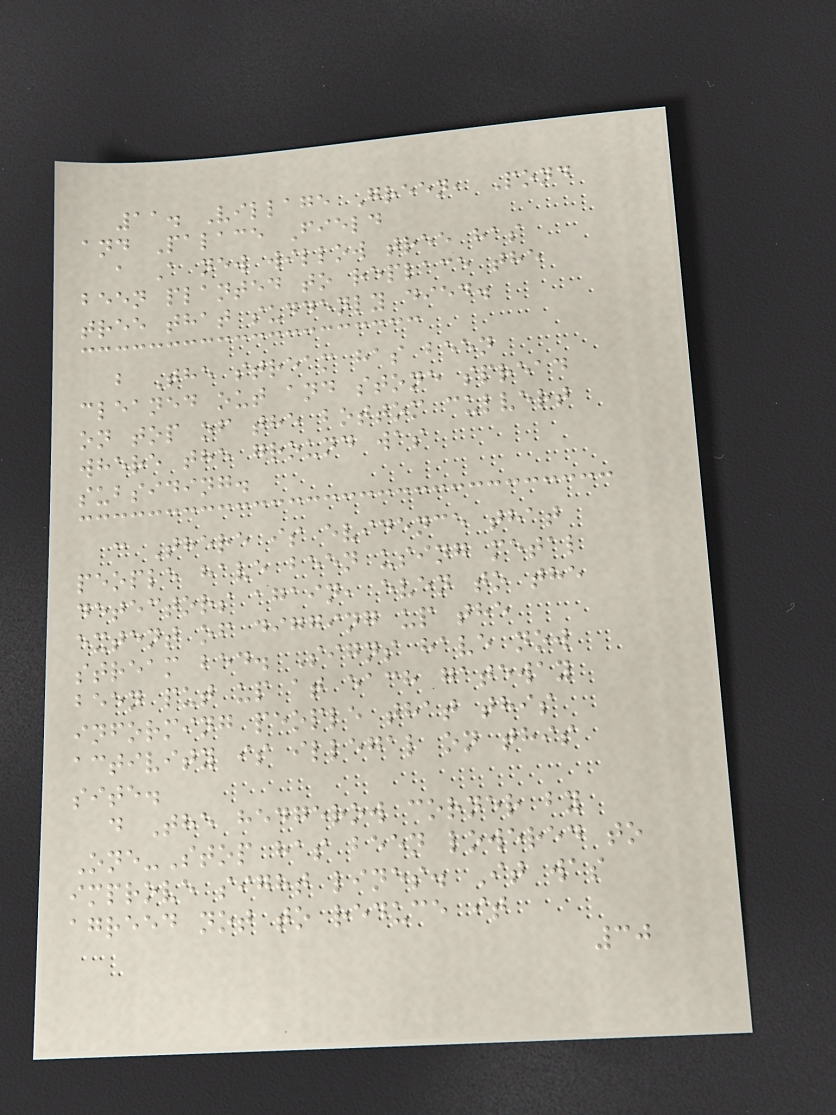11. Village Green, Pond
and Palace Field
a A new willow tree has
been planted to replace the
tree that suddenly died.
b The stream has been
cleaned out and stone spread
on top of the bottom culvert
where the ground was
subsiding.
c There is evidence that
people have been using metal
detectors again, even to the
extent of digging up the
stream bed. Signs have now
been put up at each gateway
informing people that this
activity is illegal on this
site.
d The hedgerow corner by
One-Stop has been lowered to
improve sight lines. It was
agreed not to reduce it
30
